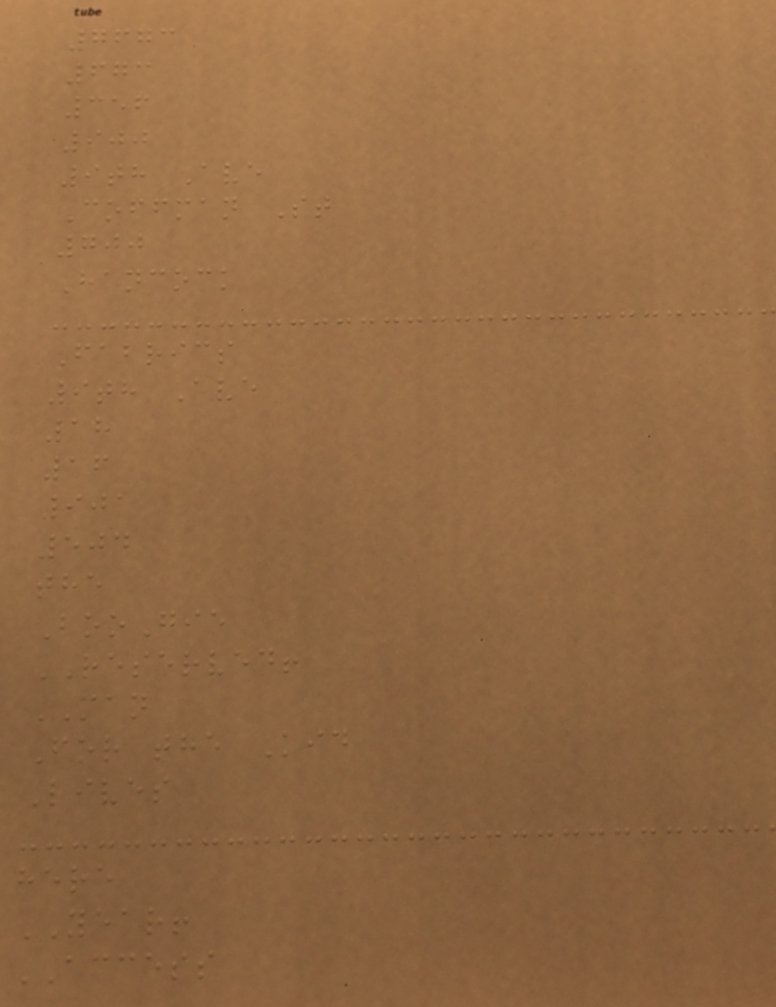7673
673
356
900
9th Ave
Coffman St
700
Hancock
Fabrics
9th Ave
18
16
901
504
the
BooGie
RESERVED!
MAN
For the Kid
Lives
here
YEAR!
ACCESS
